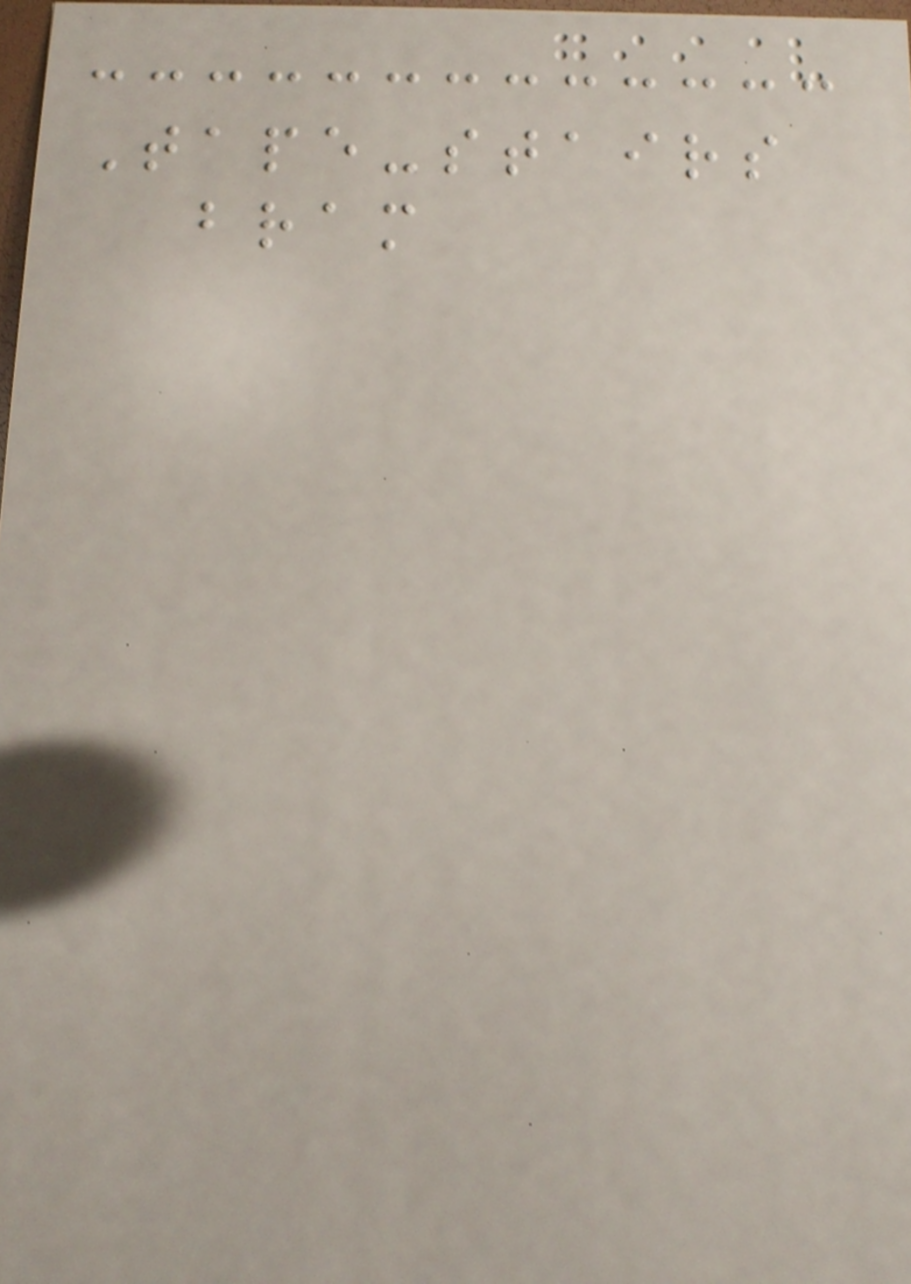Tape-stairs
bram
